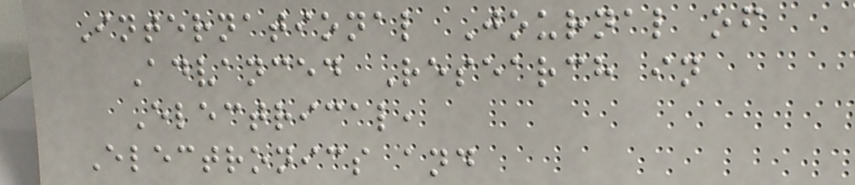International Journal of
Advanced Research in
Electrical,
Electronics and
